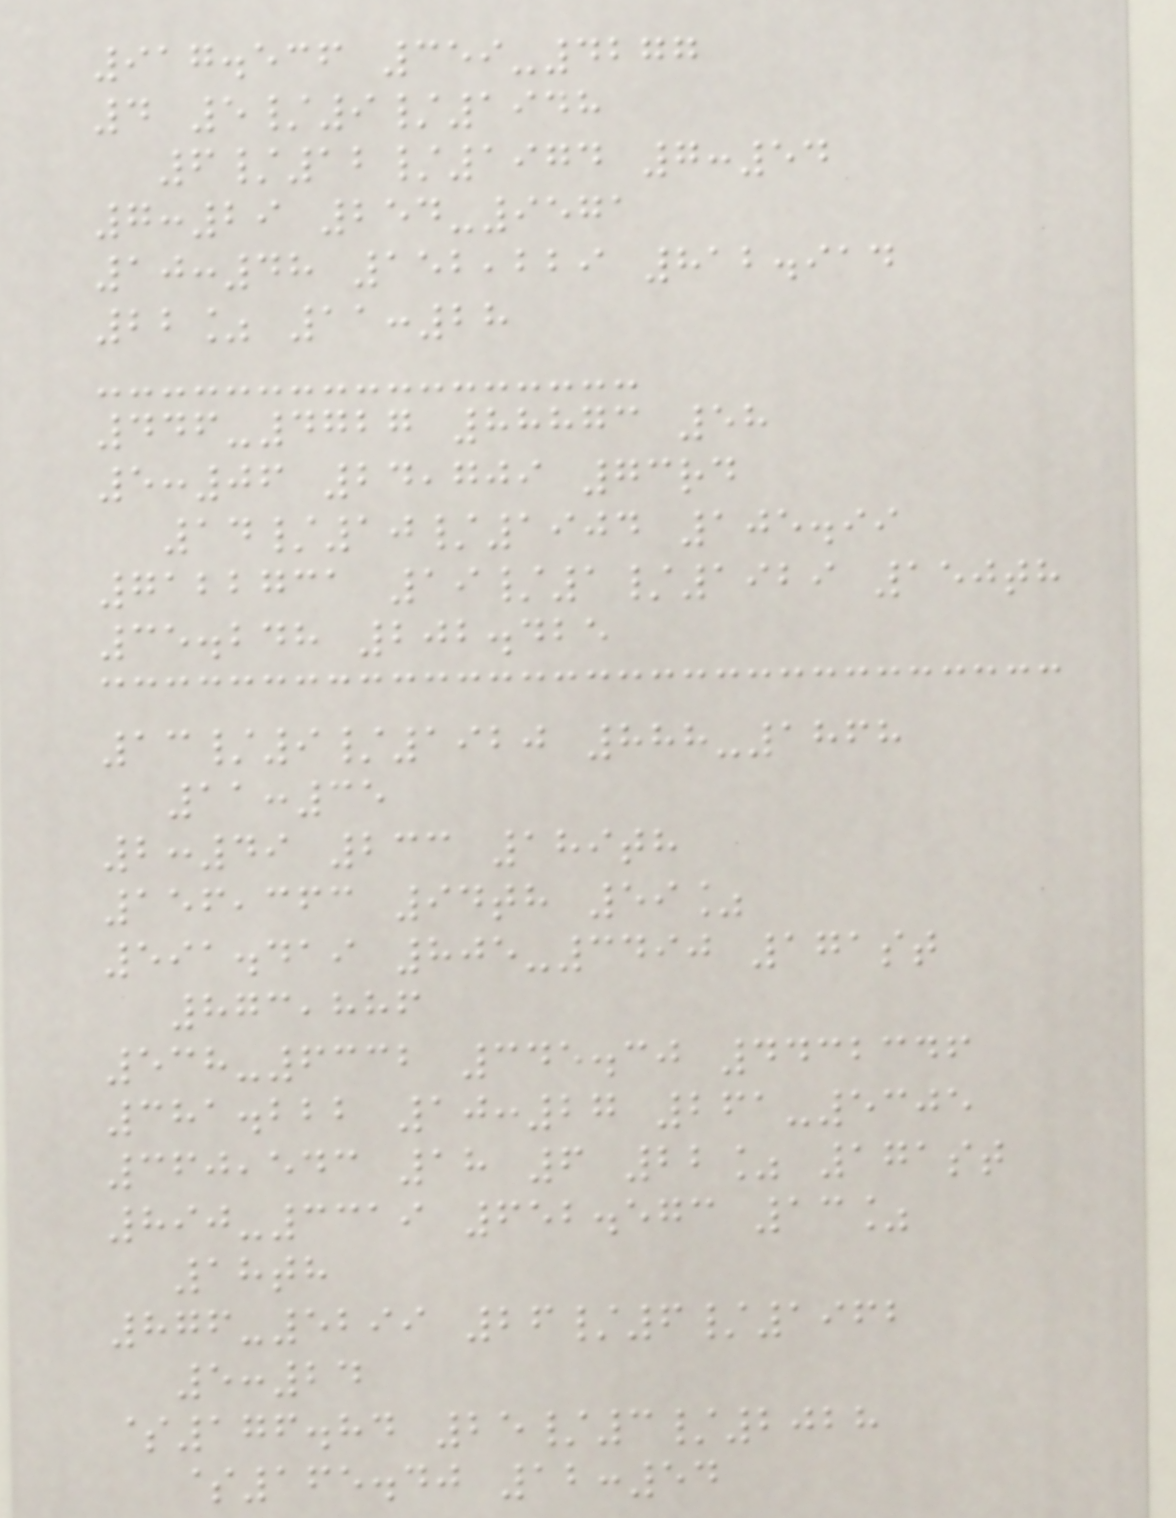917.536 359-4277
4 5/9/1948
6/12/1974 7:54
7:29 254-9571
10:48 152,229 812.914
22% 11:28
446-4727 88873 58
5:06 24,709 73rd
14/10/1904 105.99
7122731 19/1/1929 150th
35.248 202.425
13/9/1920 888-1868
11:35
2:49 233 189th
156,363 94th 59%
591.419 805-3490 171st
873,886
538-6332 345.30 4432346
381.222 10:27 261-5305
360,543 18 6 22% 171st
890-3319 652.573 13%
18th
876-5299 26/6/1962
5:24
$176.84 25/3/2028
$165.40 12:54
